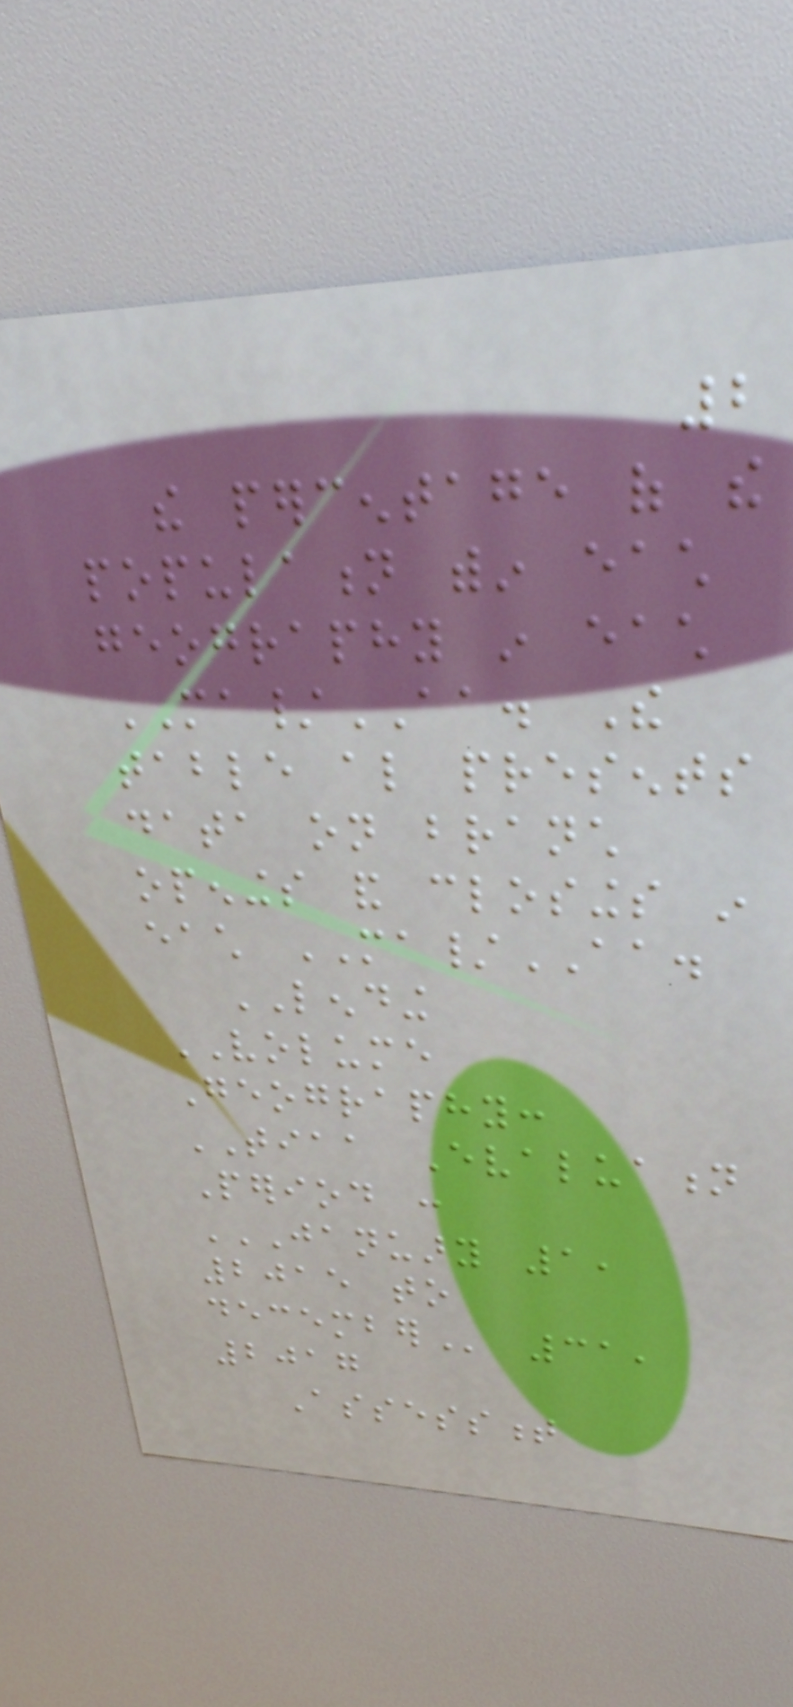2
the percentage of the
population within each
geography in each
MA/AA. The
table also presents
data on branch
openings and closings in
each MA/AA.
LENDING
VOLUME
Geography:
TIAA Evaluation
Period :
JANUARY 1,
2015 TO
DECEMBER 31,
2017
Assessment
